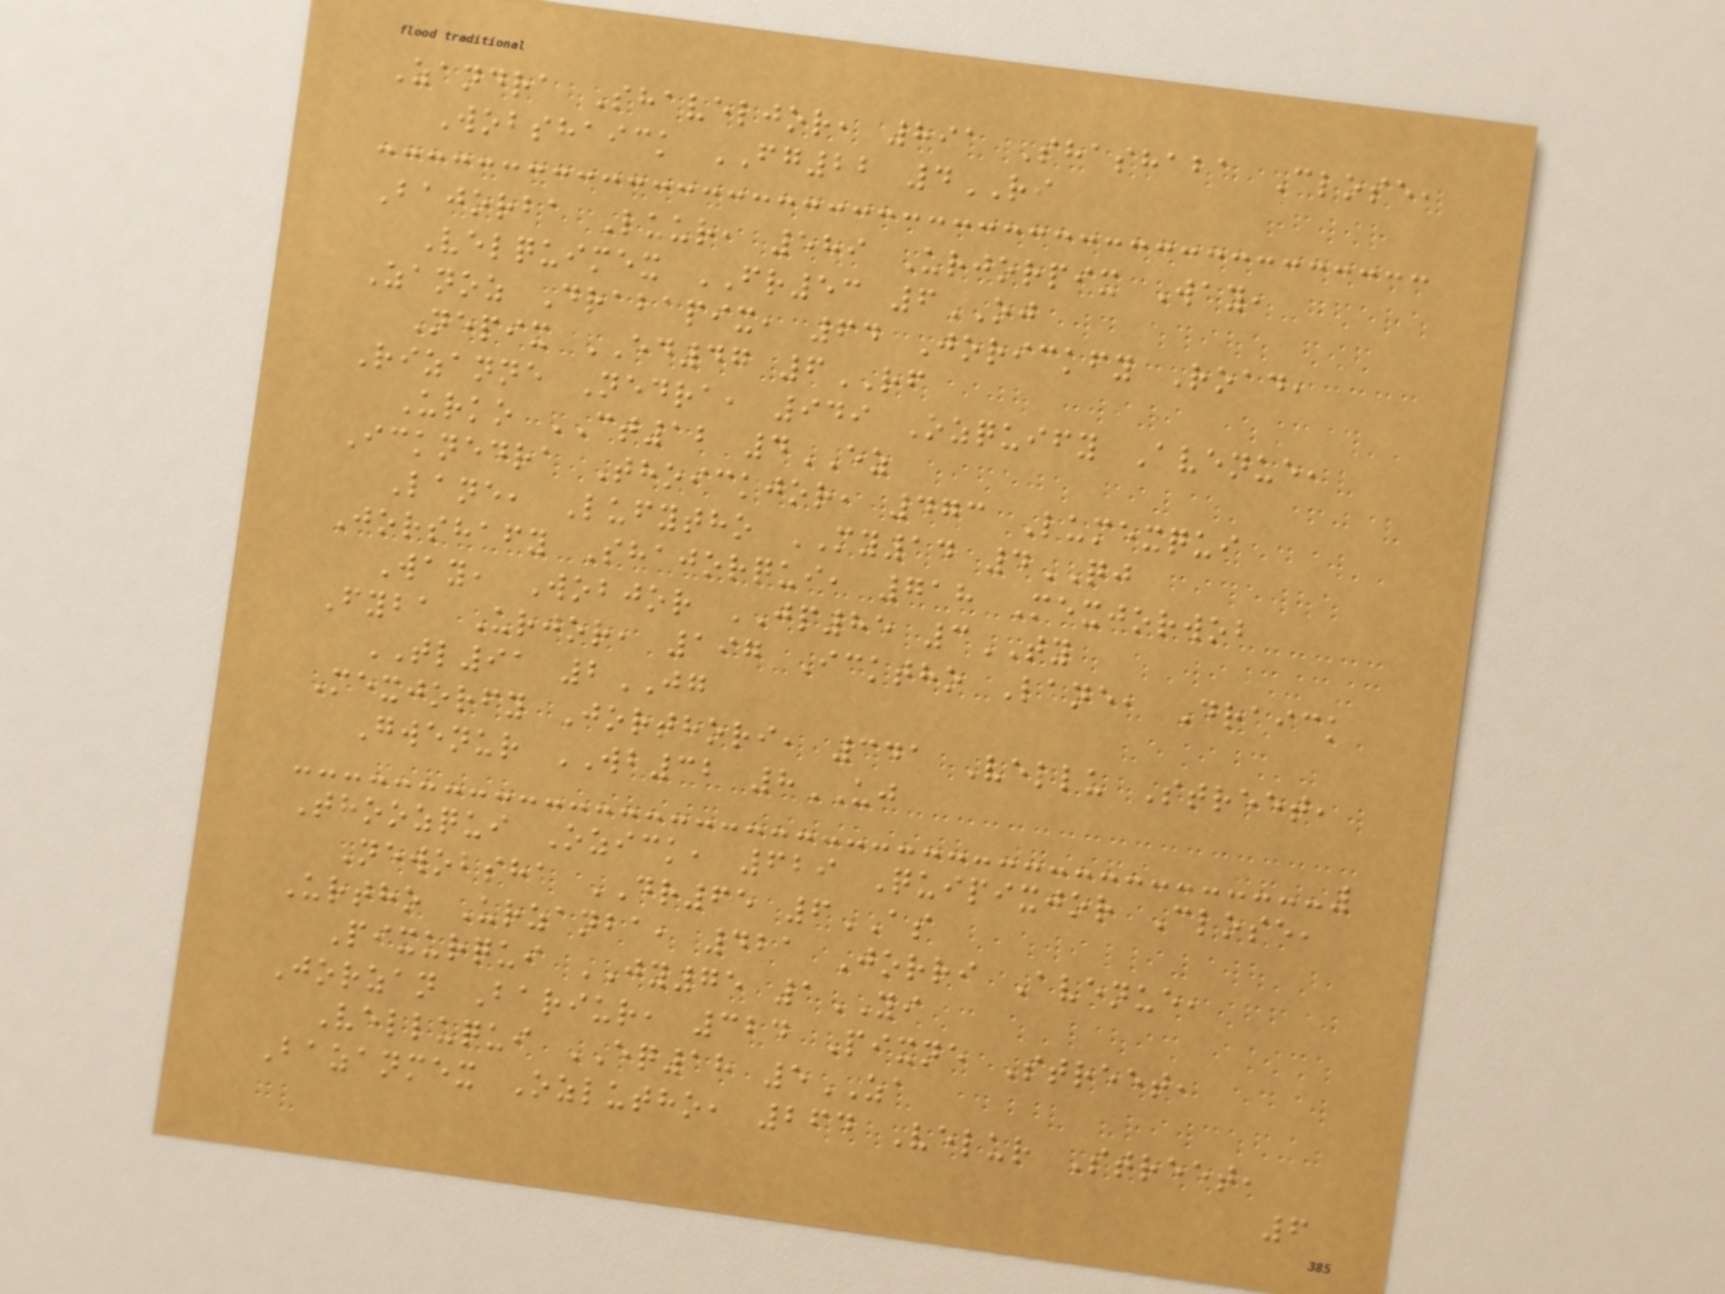Zandra Shaveljor, 891 Shashaba Close,
Wobshaick FG22 4RI
Bajorba Luur, 589 Urjorpix Way,
Velquimex FR53 6OJ
Zanoz Drabapix, 64 Jorickfy Road,
Nepix ED47 6RF
Rizanne Nedra, 949 Ozquify Avenue,
Urko CT12 4EZ
Icknedra Thoickjor, 473 Lumexqui
Lane, Lufytho MY14 4QJ
Jorshafy Shajorqui, 718 Mexjorwob
Way, Wobjor JP85 3TY
Fyba Urjor, 197 Icktho Lane, Draick
TL91 2JG
Mexjorfy Jorthori, 341 Vellu Street,
Gwenur WB32 8UJ
Thoozqui Ozick, 629 Quipixjor Close,
Newobsha DR65 6AS
Urtho Urzanba, 421 Jorri Avenue,
Pixurqui JY75 1YI
Jorzan Bariur, 324 Pixne Street,
Velluqui EQ18 5ZA
Bazanmex Ozlutho, 264 Velur Street,
6
